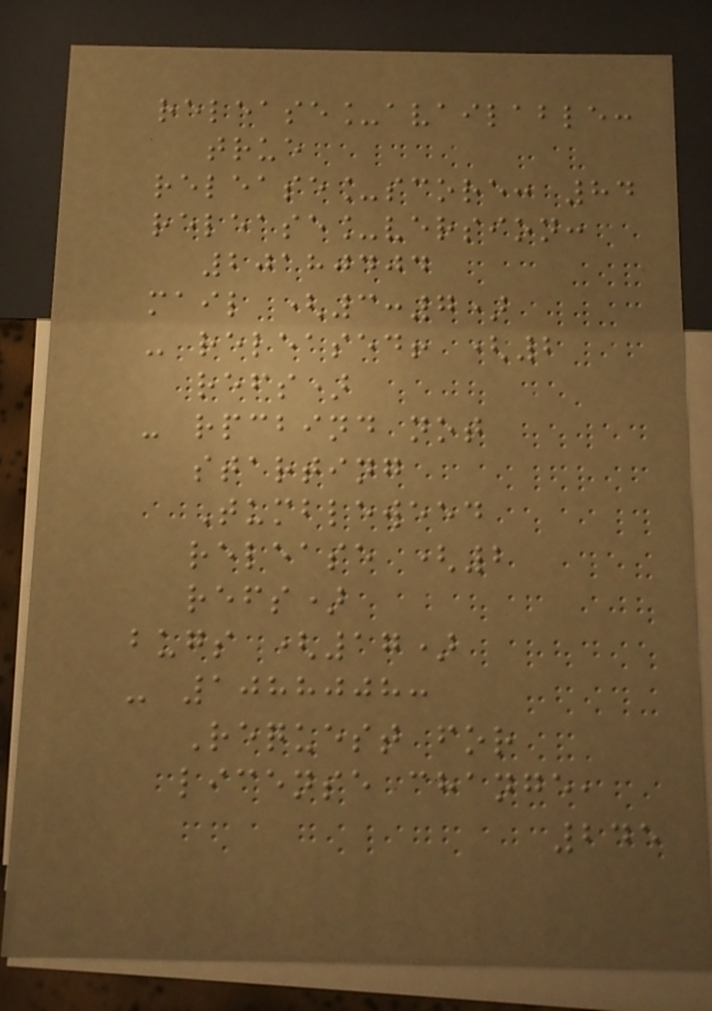release_available:
true
release_score: 84
release_version:
20180404
mail (3:7)
- released! (2
refs)
- rpcbind not
starting
Tumbleweed
release (2
refs)
bugs (17)
- 1088008:
Request for
license change,
245
